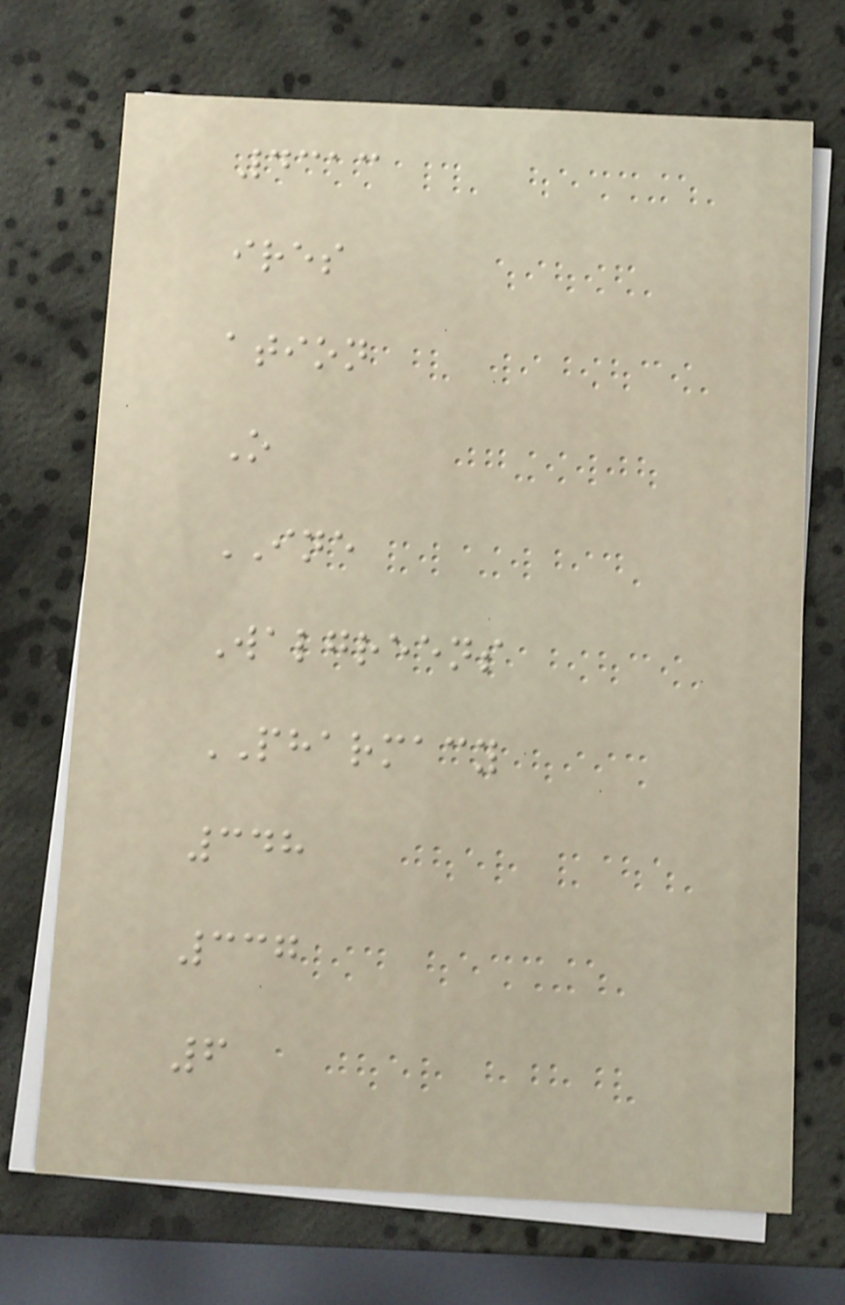4313
ires
ation
O
INE
Walgreens
PHARMACY
348
337
6
